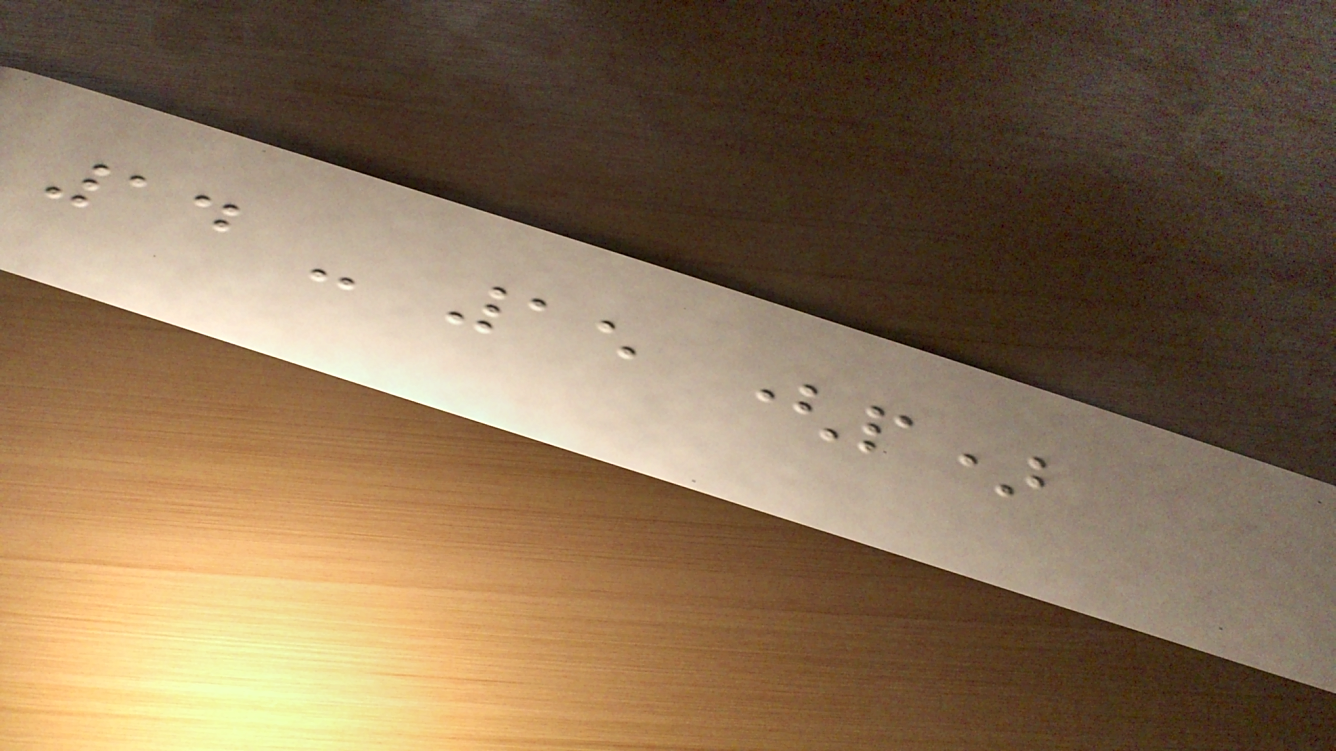14 - 15 (p)
